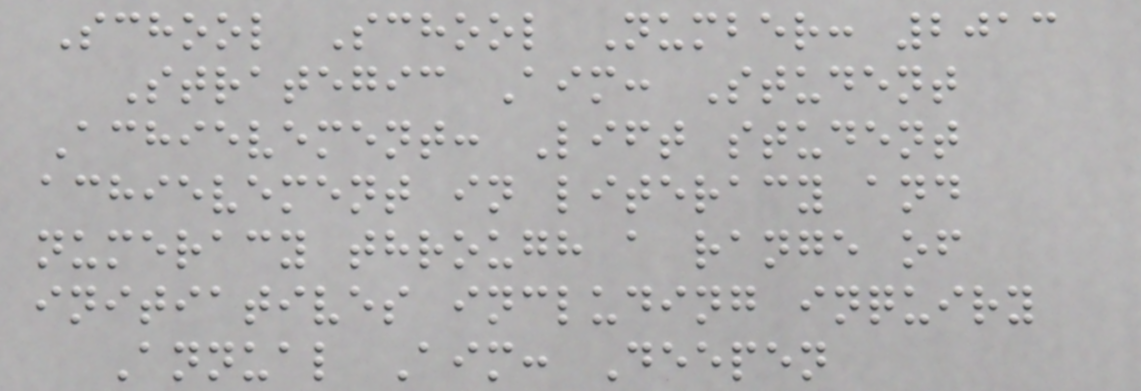School School Number: 2013
Strategic Aim: Student
Achievement: Lift student
achievement in literacy and
numeracy through a range of
initiatives including inquiry
Annual Aim: Deepen
